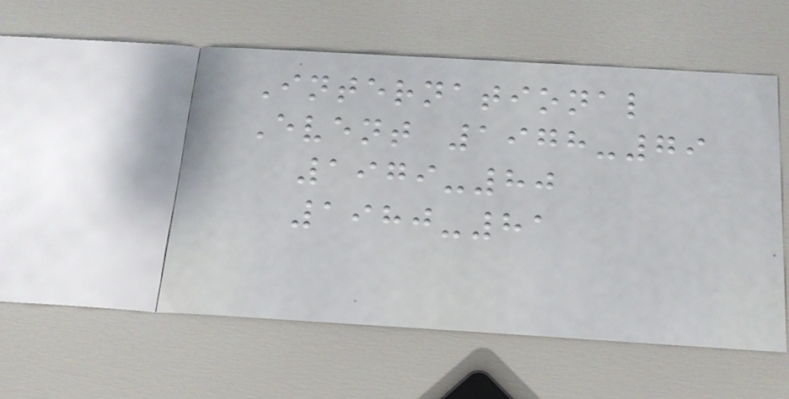International
Event 1978-79
1979-80
1980-81
